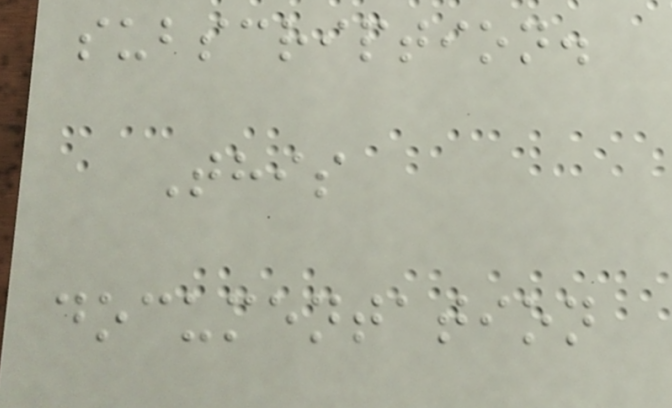subscription.
This
documentation
